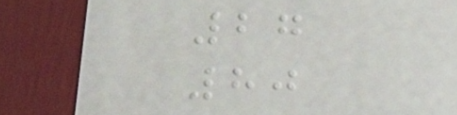27
80
